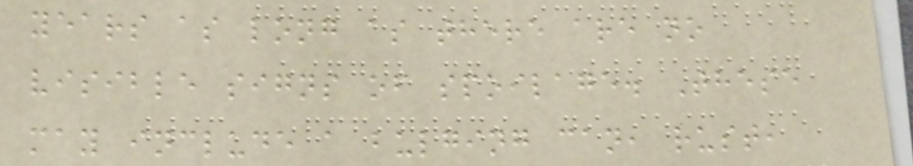years as long as there are no
visible signs of spoilage. These
may include a bulging can, rust,
